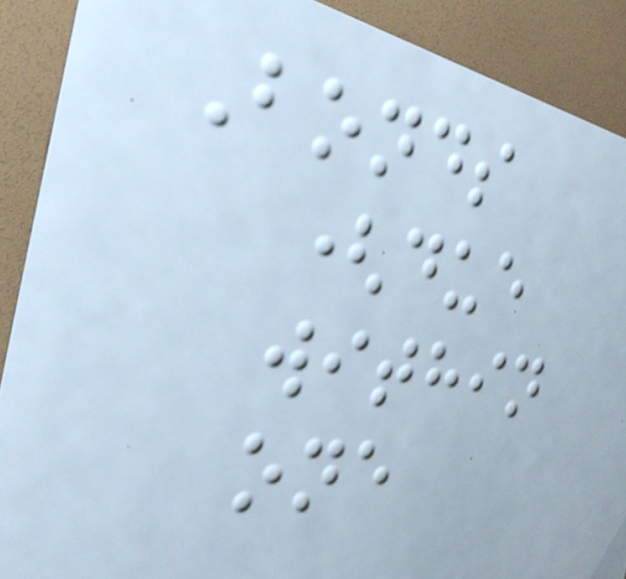Bonds
(due
within
one
